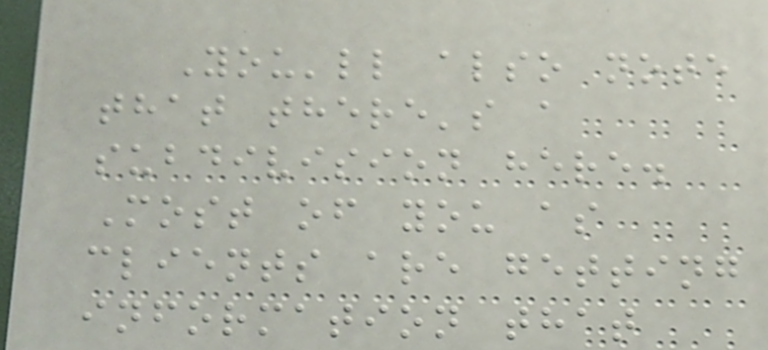You'll also note
that there's a
subdivision here.
Most of you as
clients are getting
information that
